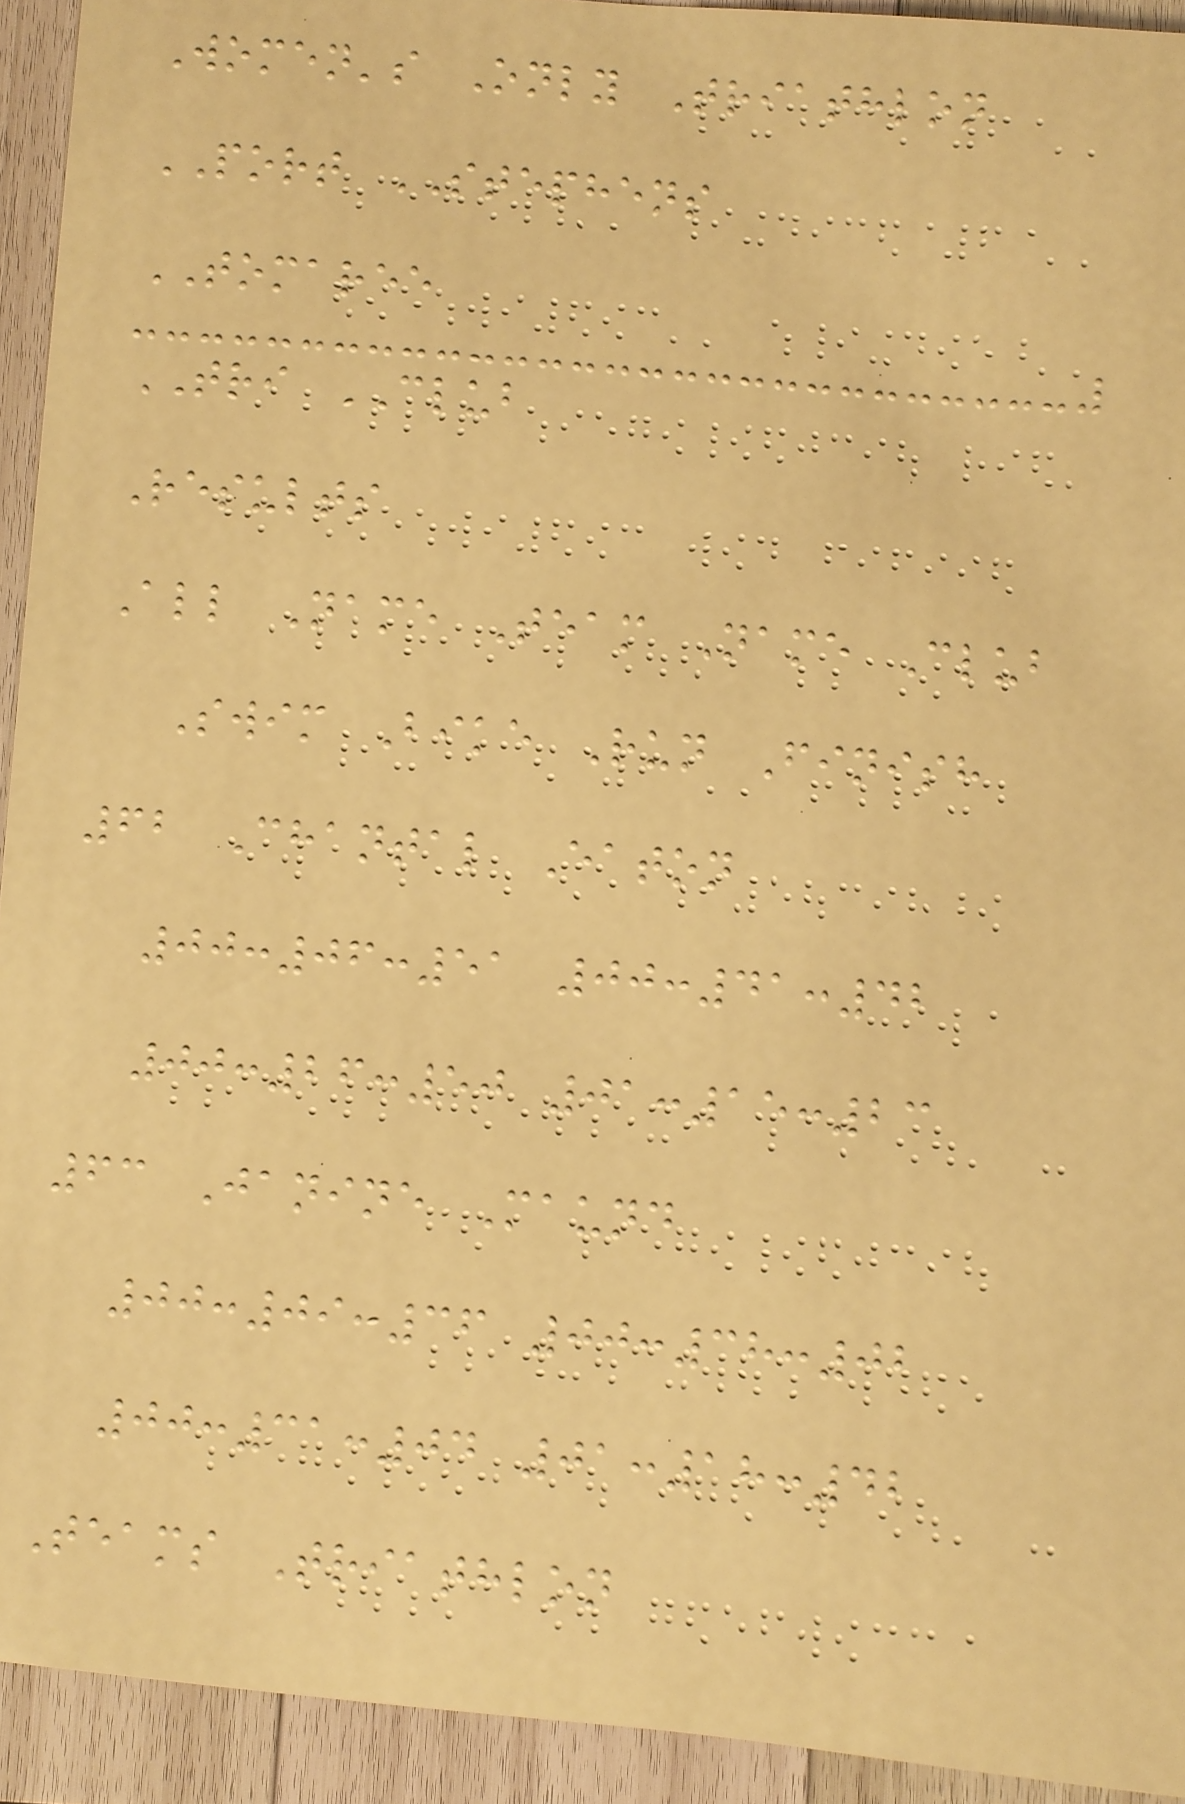Women's Only Triathlon
PORT STEPHENS
TOMAREE
TRI CLUB
Results
All Name Team Name Club
Swim Bike Run Finish
62 Chantal Eaton
00:06:51 00:41:42
00:26:50 01:15:23
63 Janine Maund
00:09:36 00:38:02
00:31:04 01:18:42
Teams Triathlon
